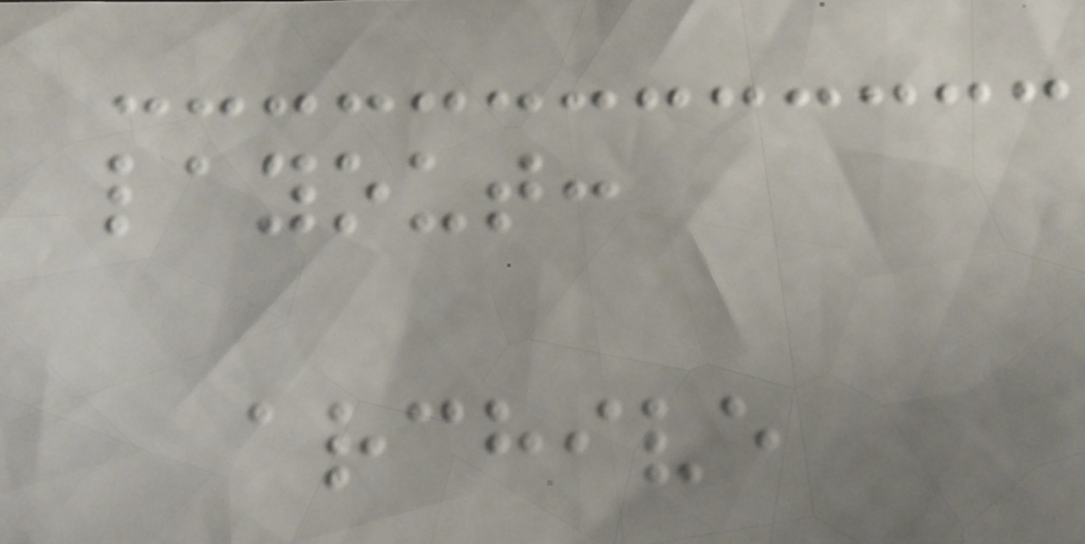layout:
archive
